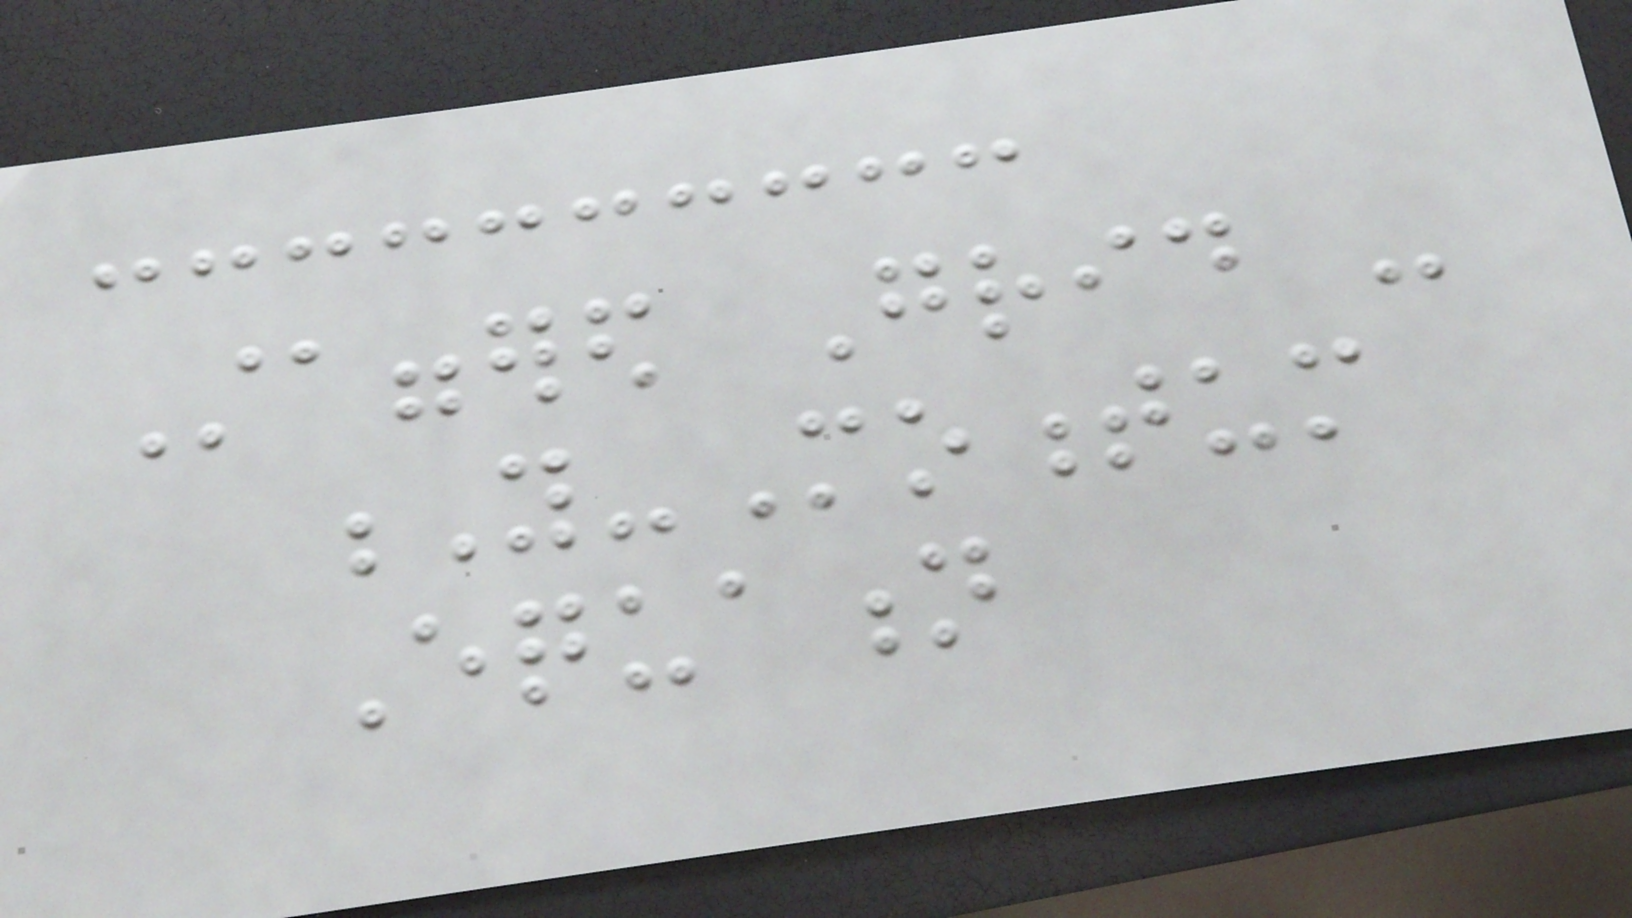Staggered Grid -
Y-Momentum
Equation
